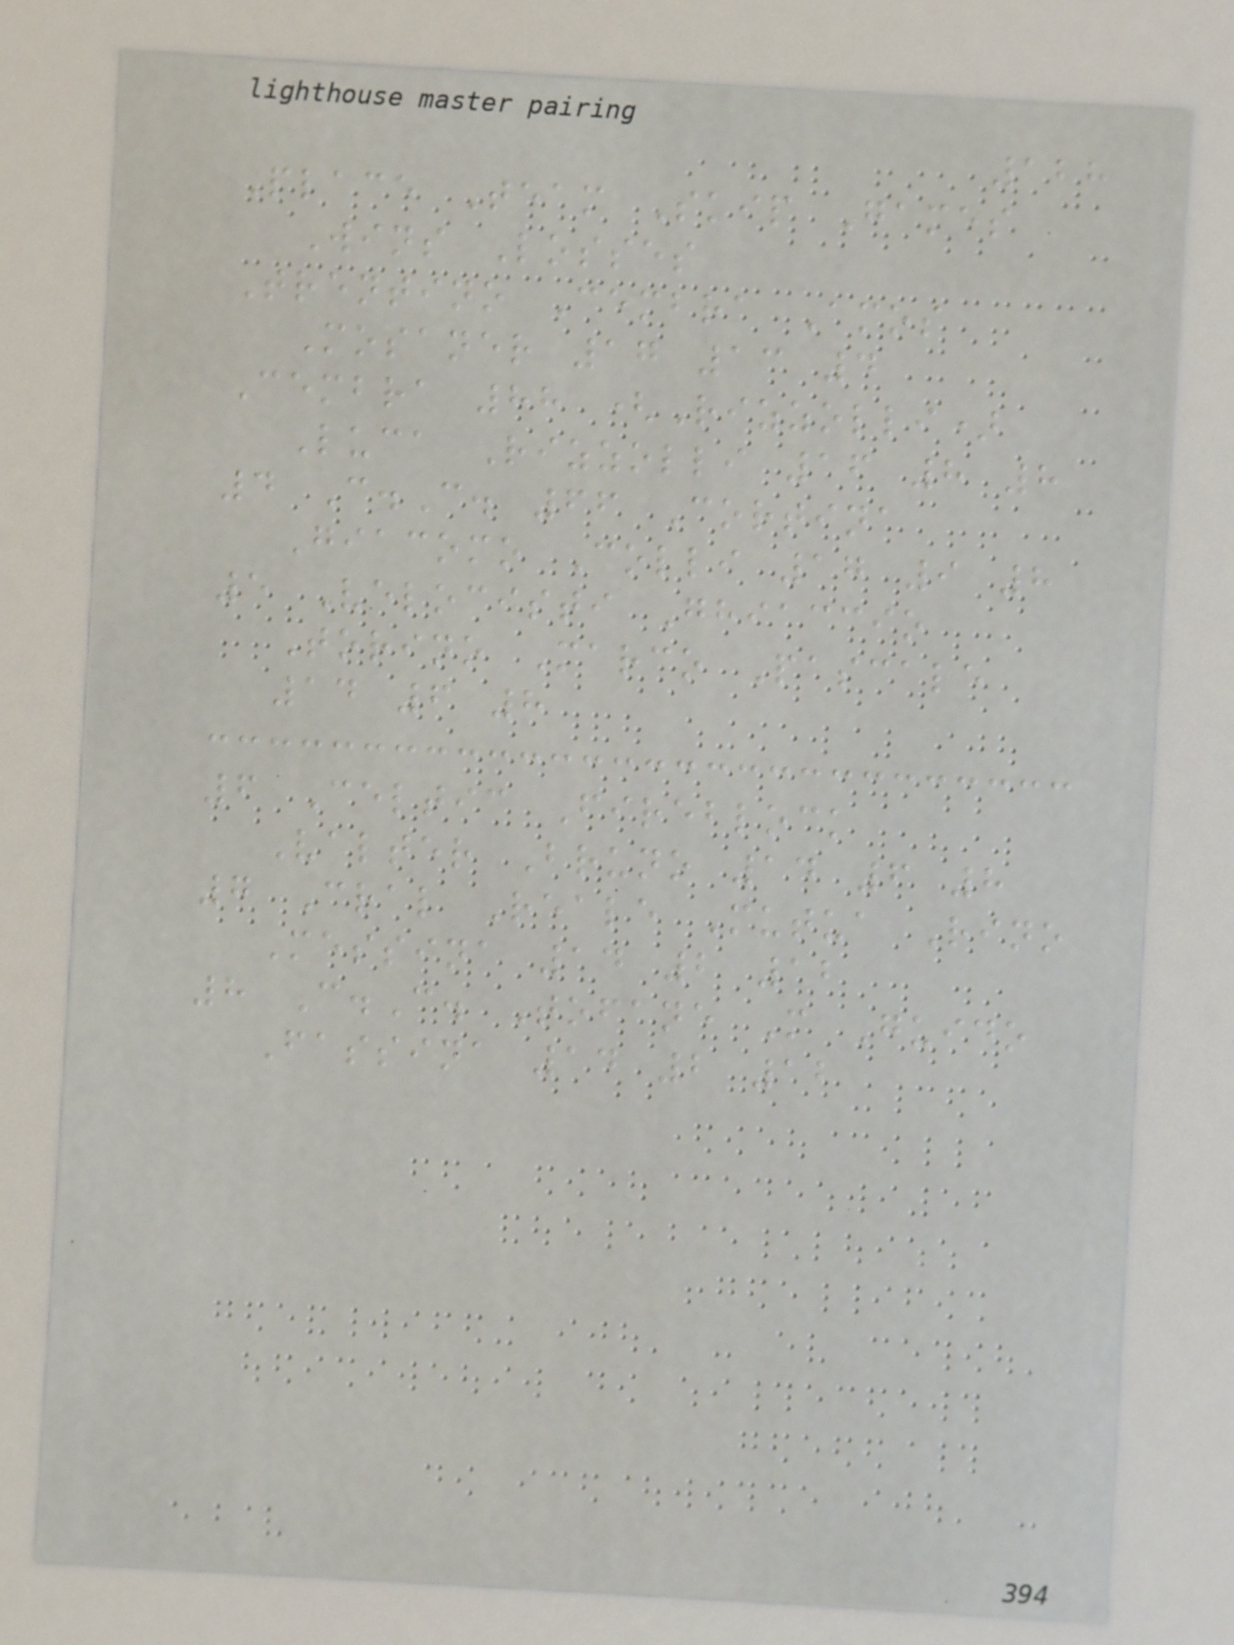128
Place Team Skip Games
Wins Losses
Trentino Cembra Amos
Mosaner 17 13 4
Cembra 88 (Rizzolli)
Luca Rizzolli 16 8 8
4 C.C. 66 Cortina
Giacomo Colli 17 9 8
5 Velocisti Ghiaccio
Torino Marco Pascale
14 6 8
6 Celtic Fireblock
Valter Bruno 14 6 8
7 Cral Reale Mutua Rino
Messina 14 2 12
8 C.C. Tofane M Guido
Fassina 14 2 12
